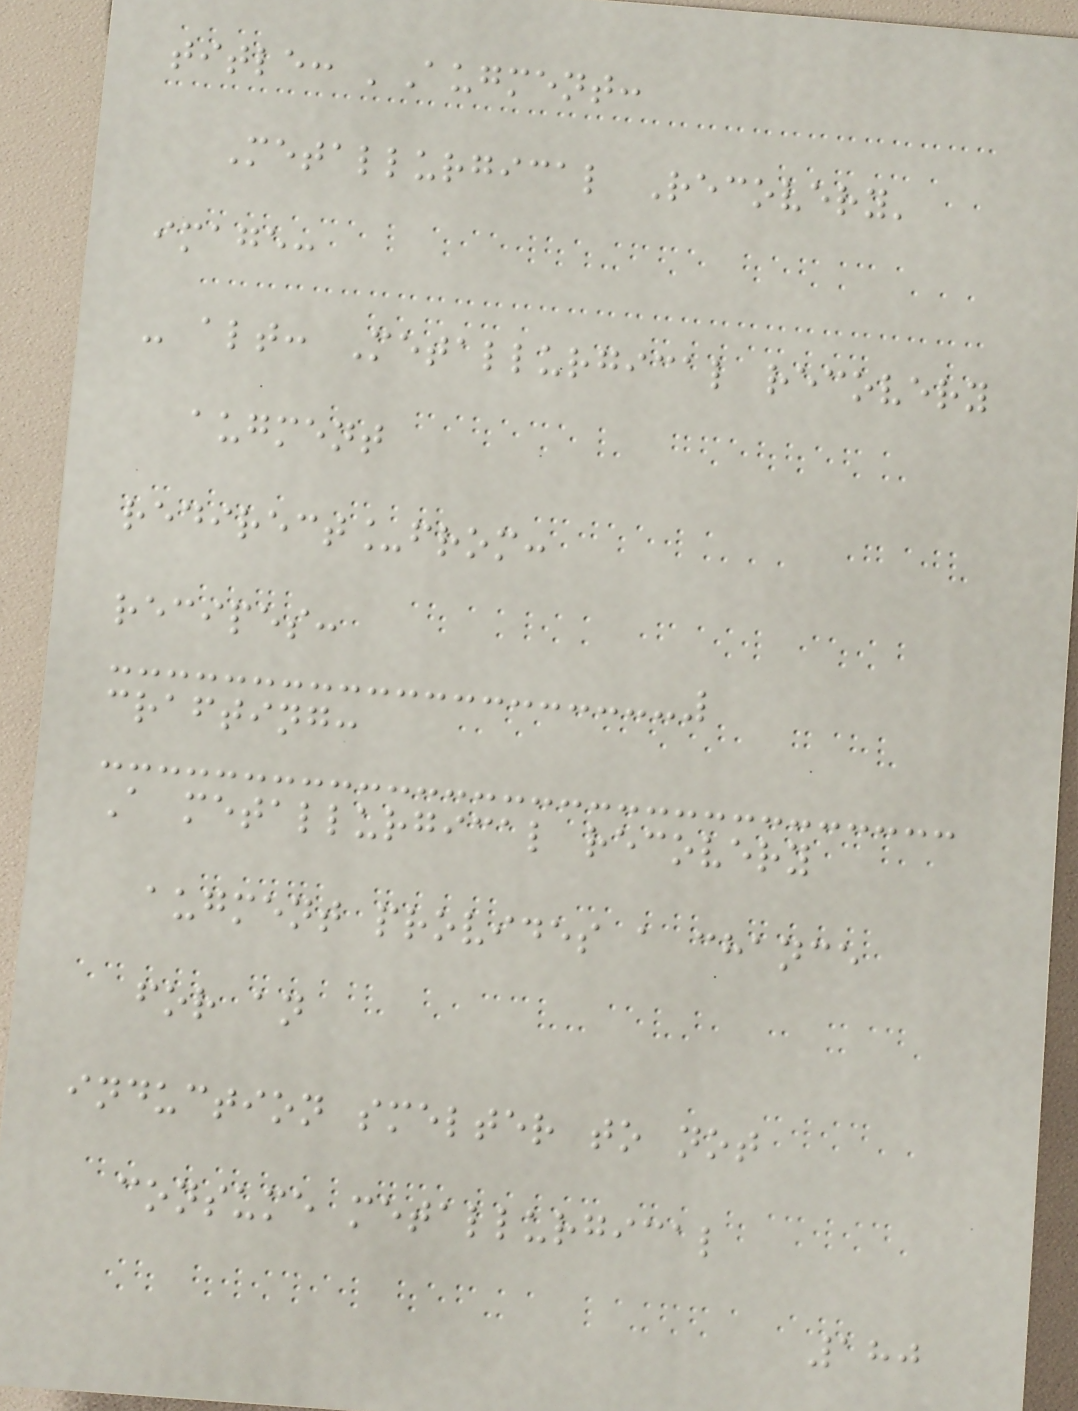title: 'Augment:
Metallurgical Recovery'
image:
- alt: Metallurgical recovery
augment
redirect_from:
recipes:
crafting:
A metallurgical recovery
augment provides a chance
for an
induction smelter to not
consume metallurgical
180
